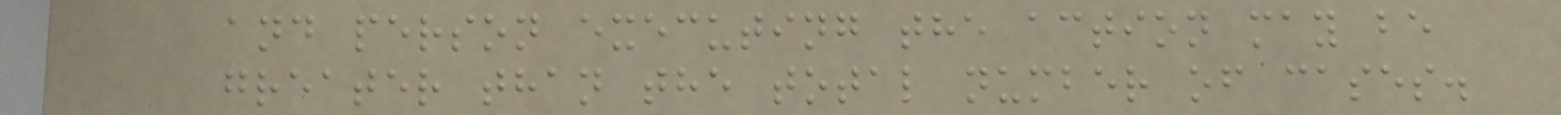and person executing the action may be
greater than the total number of cases.
